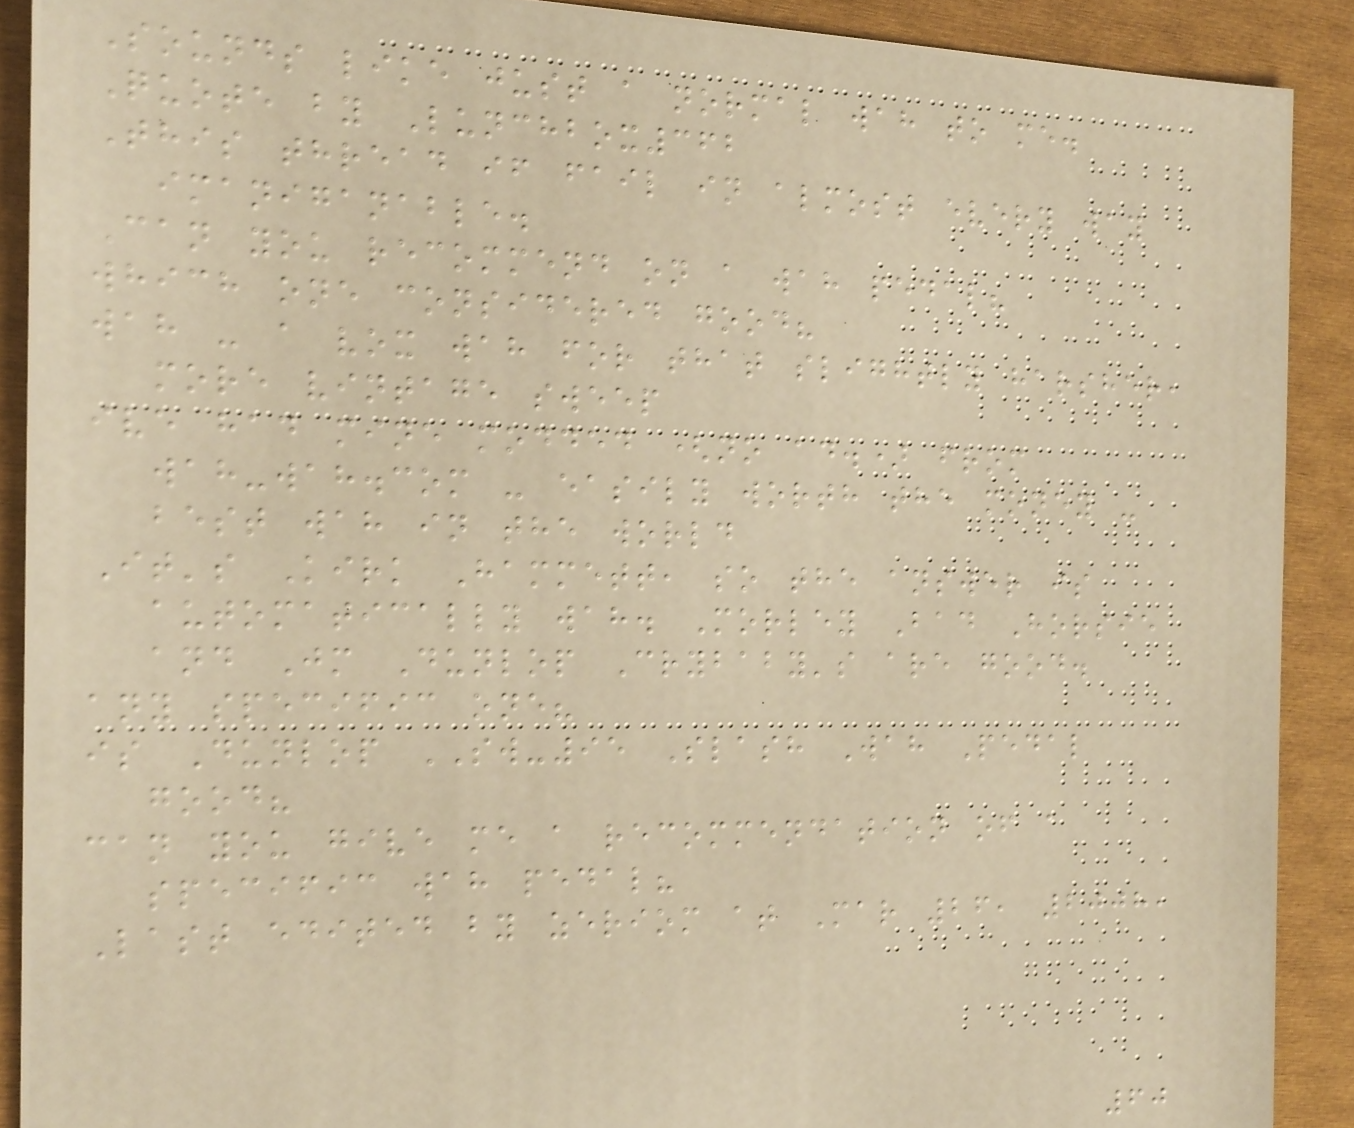Sounds like just a normal wah to me.
Quote by Lunchbox362
This thread if fail in almost every way
imaniganable.
Can you recommend on a wah pedal?
which one considered good?
wah - a vox wah for that slightly harsher,
more vintage sweep
ive had mine modded (no ad.) from
wah-wah.com - easily worth the money -
best wah in the world
It's Kirk Hammett, so the answer is
automatically wah. Morley Bad Horsie
and Jm Dunlop Crybaby's are good.
any specific one?
is Dunlop SW-95 Slash Wah Pedal
good?
can you give me a recommendation of a
specific wah pedal?
Last edited by zeriom at Mar 26, 2008,
60
